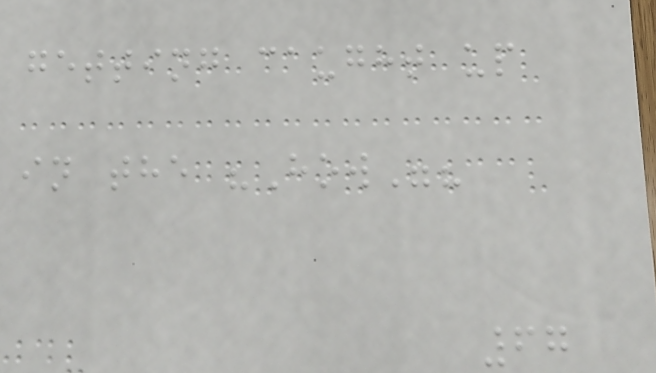getting caught up
in the "How"?
67
